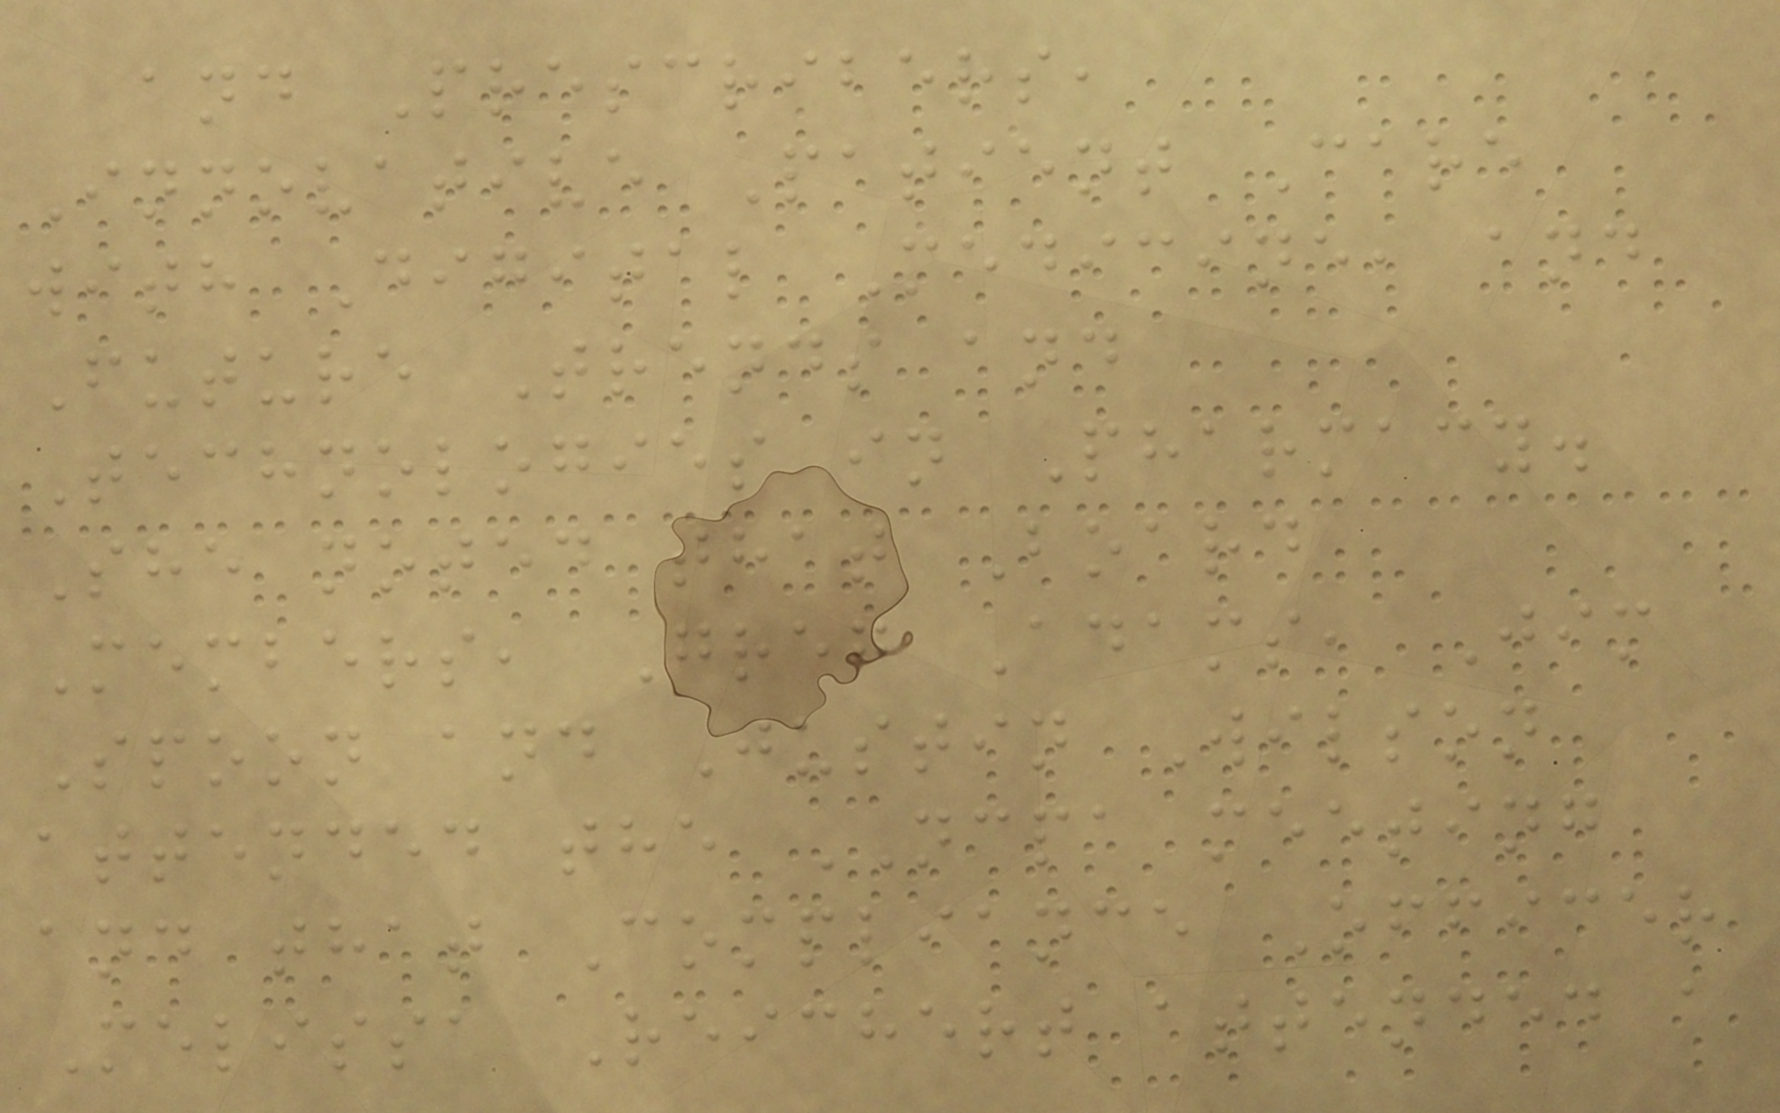and Prescribers,
Innovative Patient Care
with Digital Medicine, and
Future Trends and
Technologies in Pharmacy.
She noted that Board
Members, Greg Adams, Jim
Spoon and Justin Wilson
attended the NCPA meeting
and that Compliance Officer
Melissa Reichert attended a
